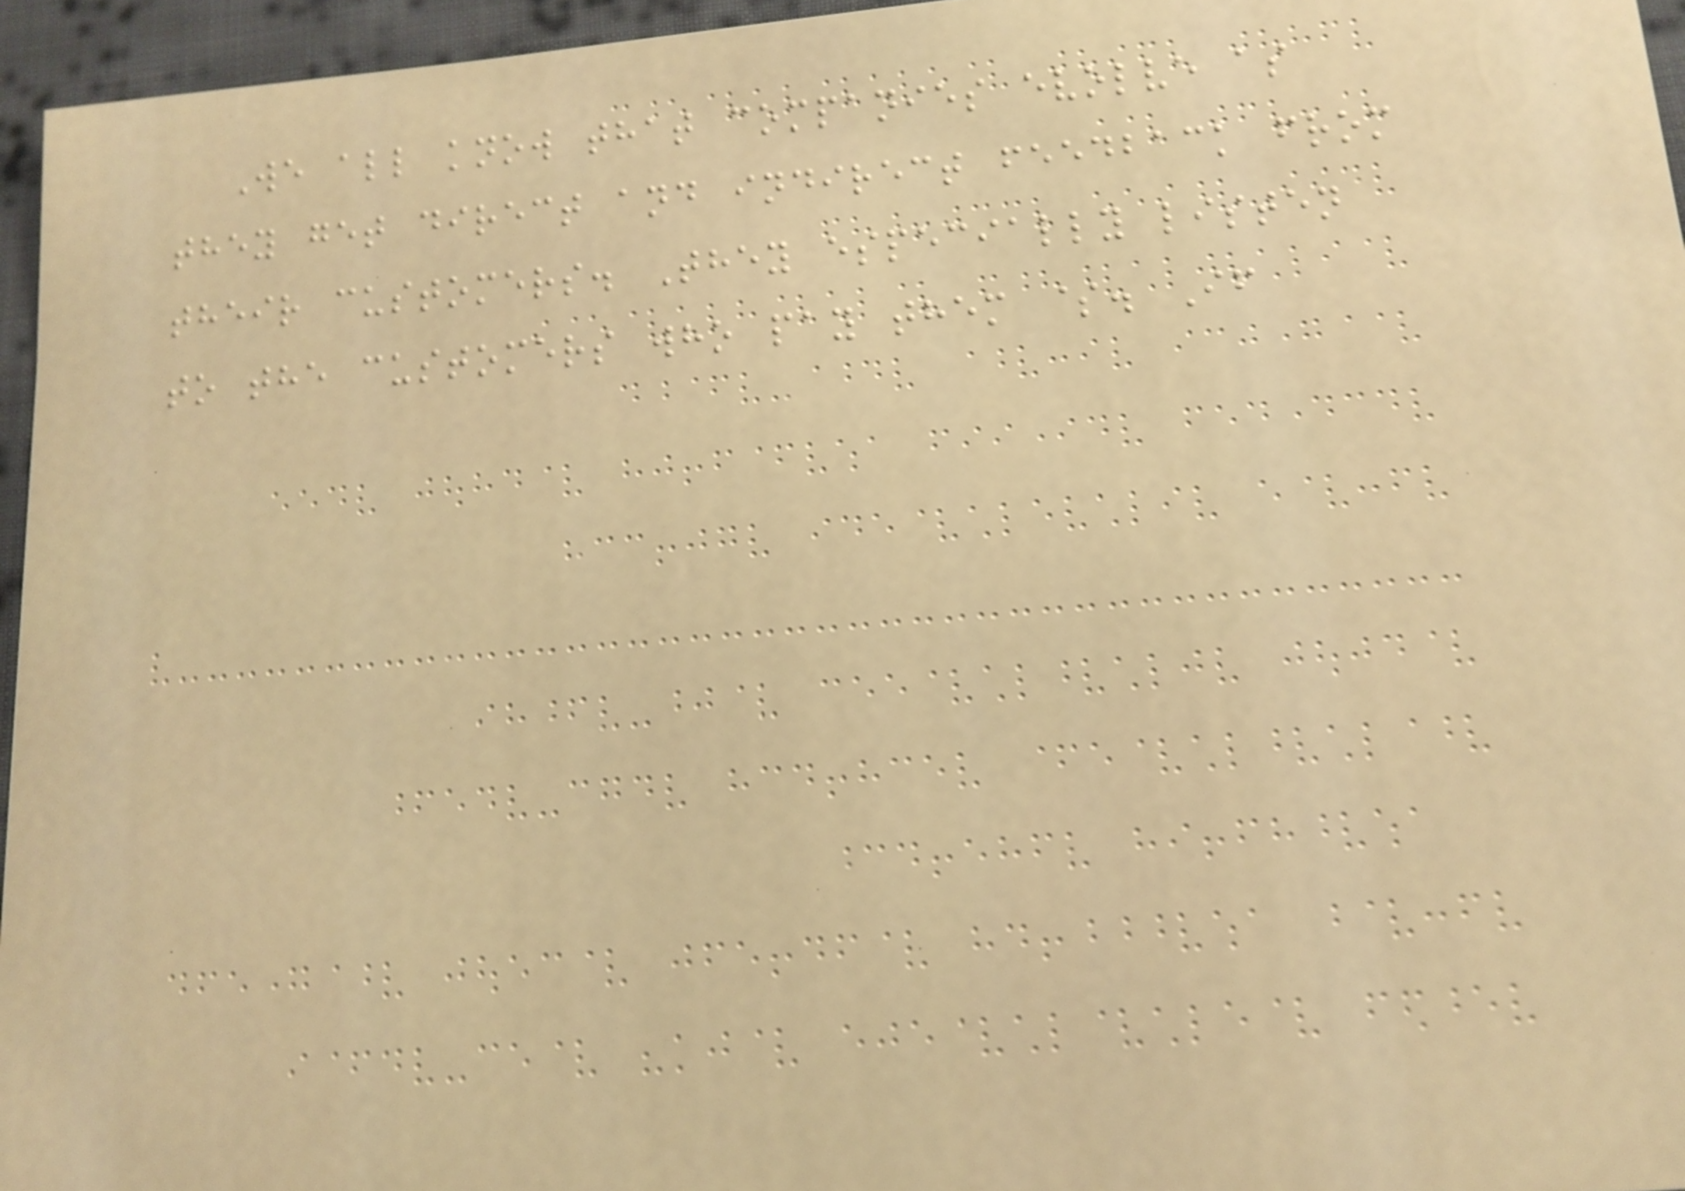We all know that companies evolve as
they get direct and indirect feedback from
their customers. They especially listen
to the customers who pay them $. If
